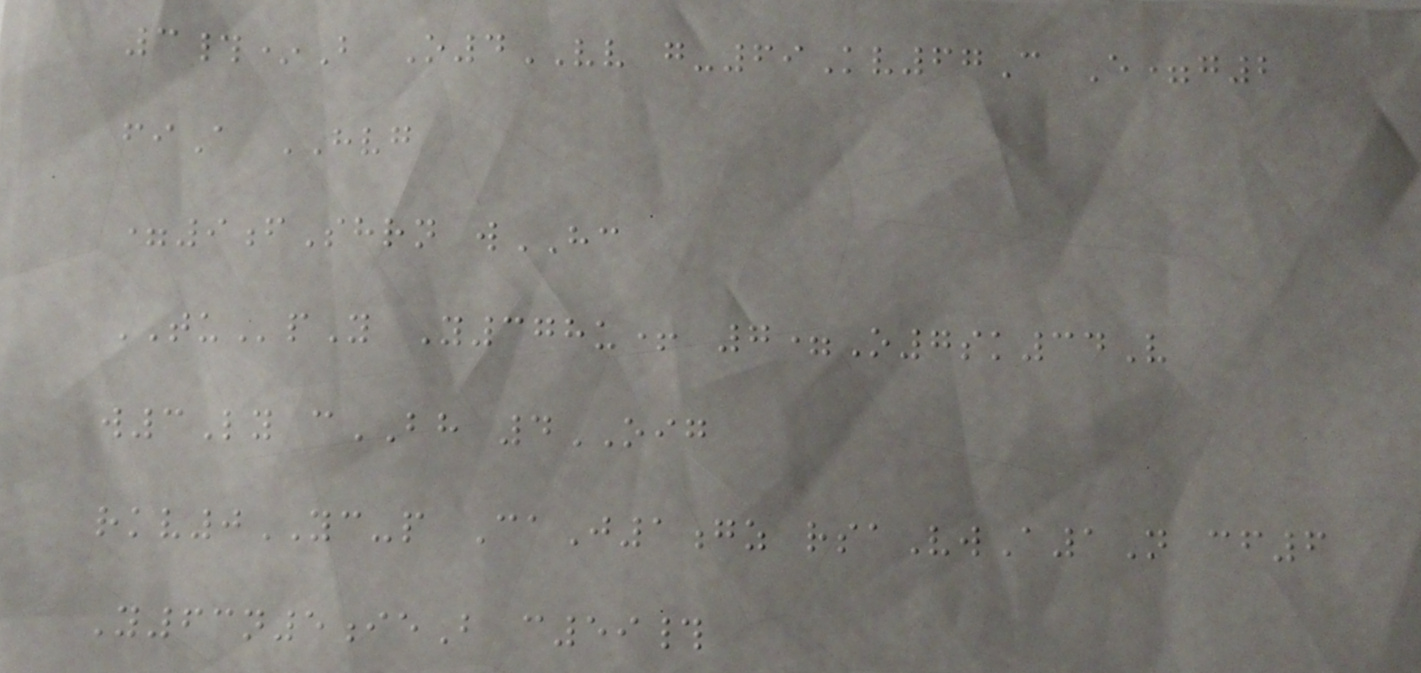3#*B O4VV g-69Kv67C E=g2
fiA HVG
=9fShrn wHC
TUpY Y378u+ 7=O7sk34V
w3Ly cBH 4OIG
rkv0YC-p CaJ1gz rsaVwA1N cf6
Y63n5ieB c59#
